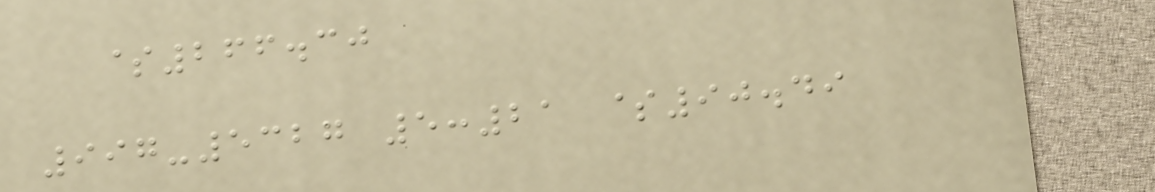$266.30
997-5327 5:21 $90.49
